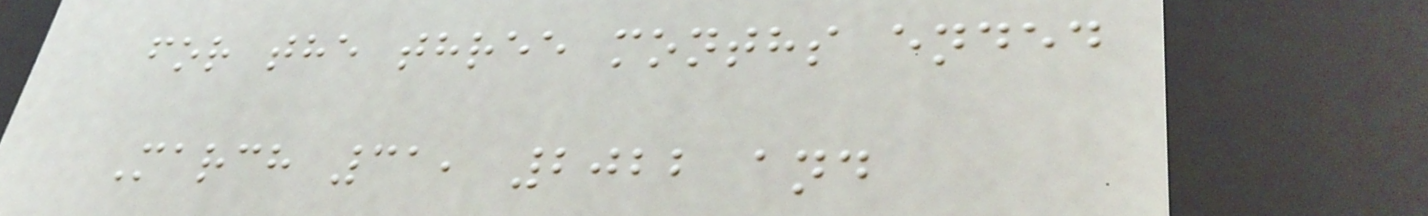for the three months ended
March 31, 2022 and
